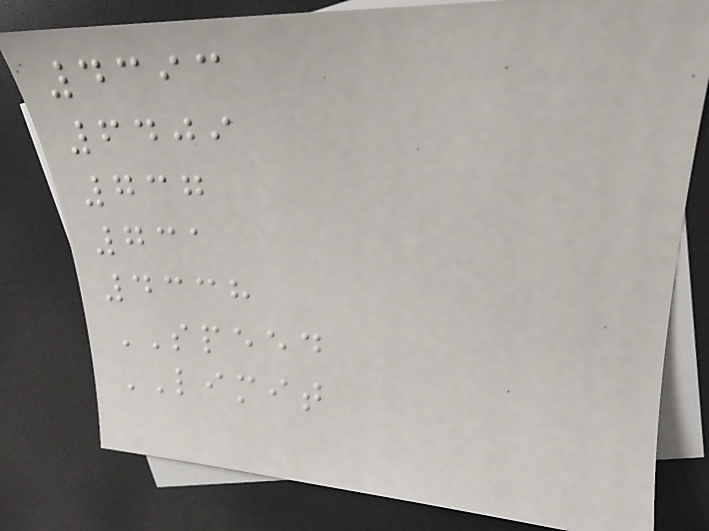4393
6409
737
731
4338
SPEED
LIMIT
